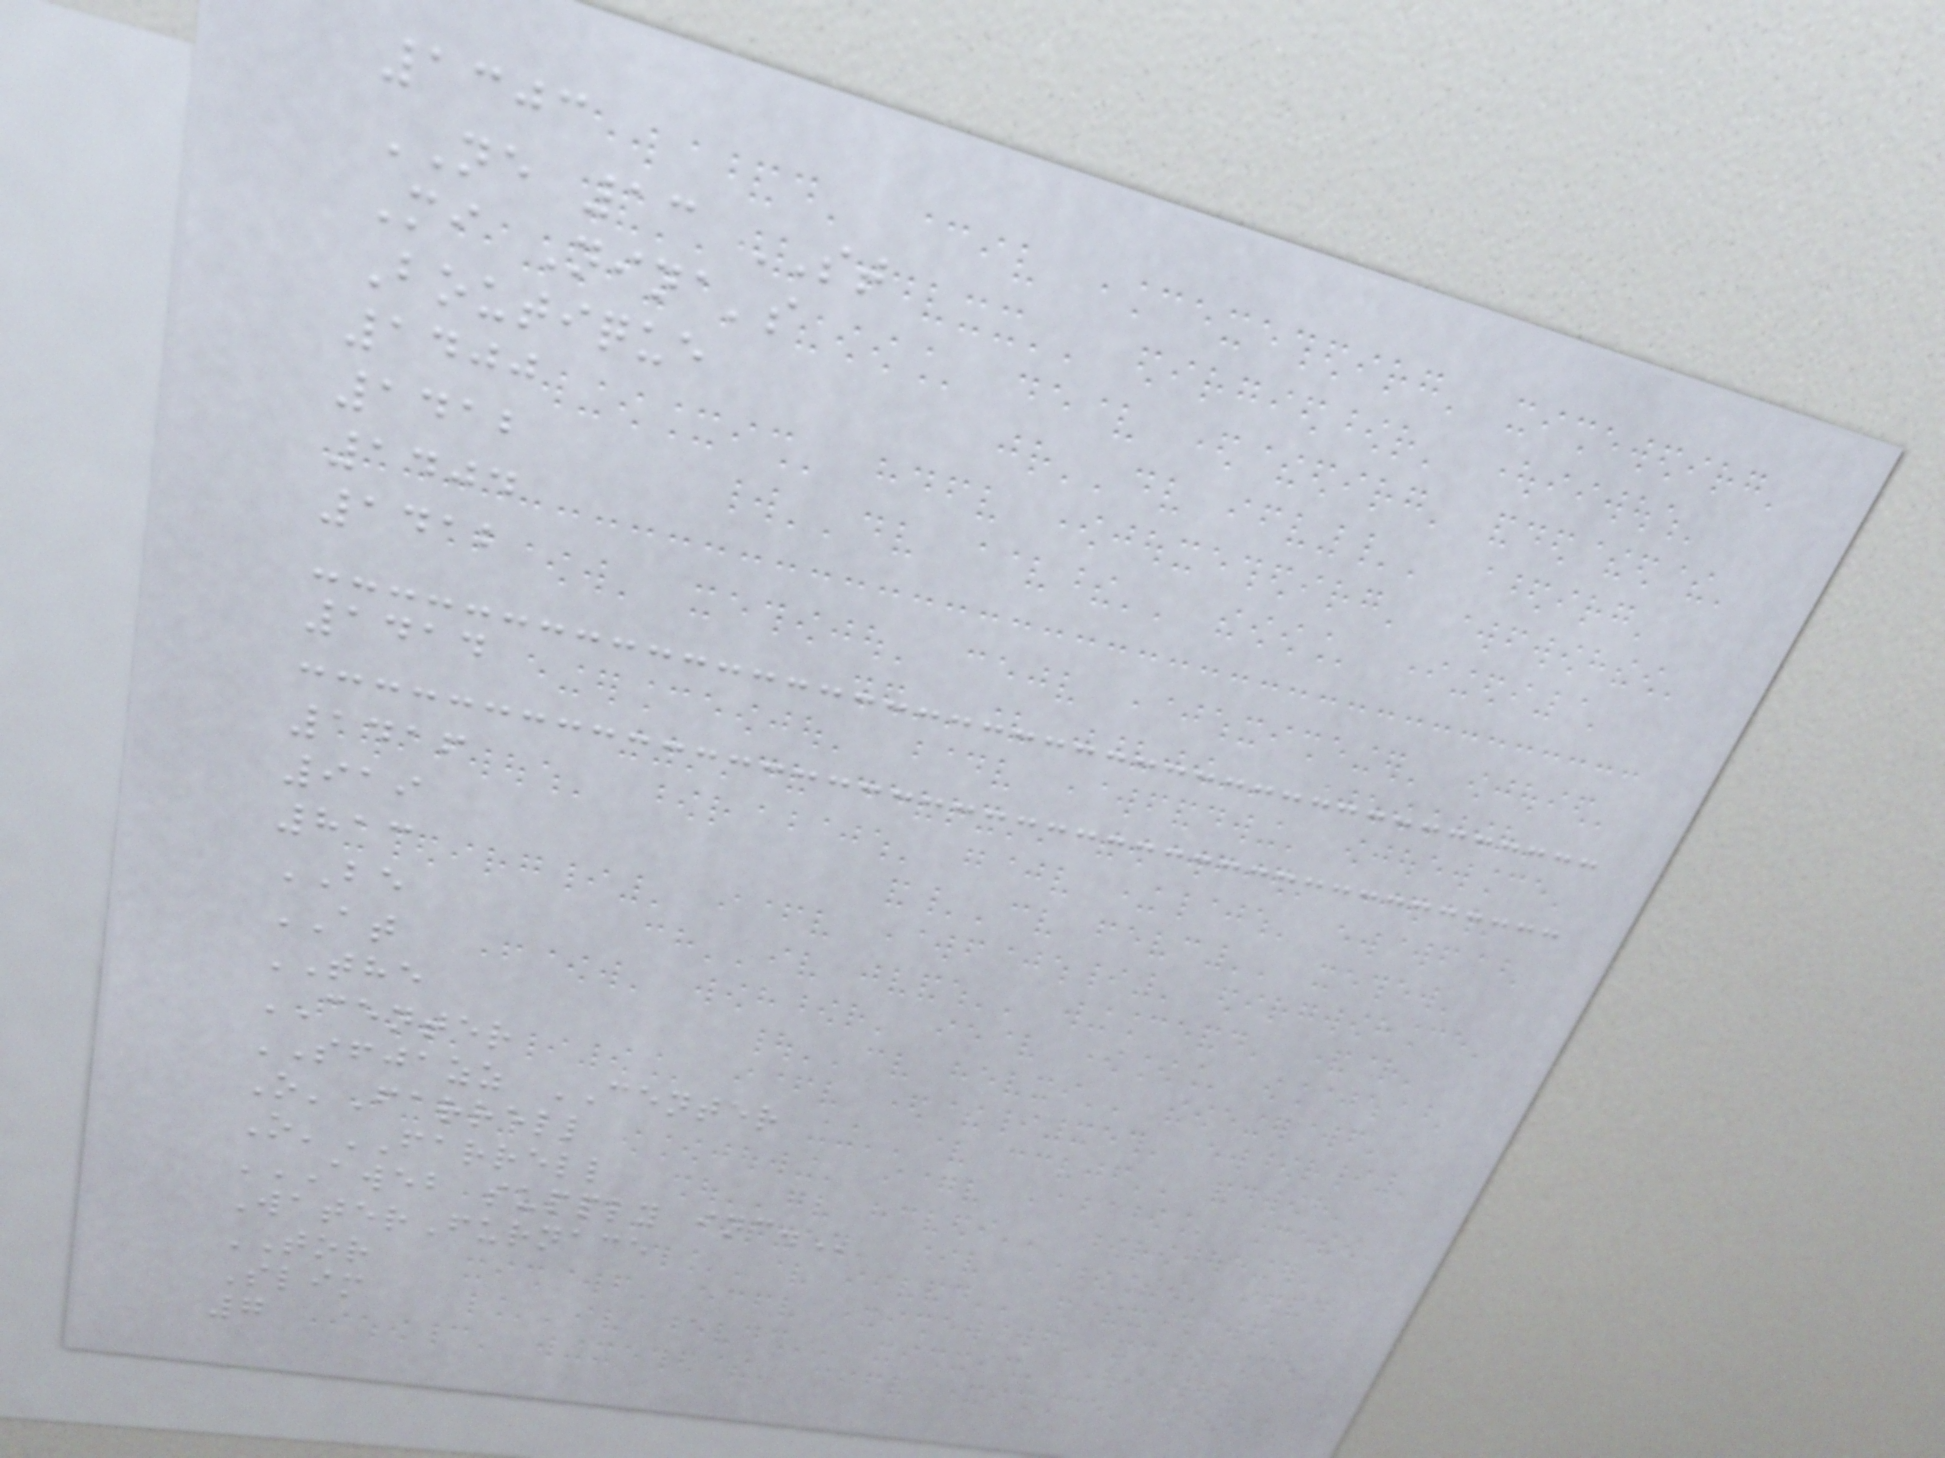1303
NE 13 ST
Mi Nina's
Boutique
1400
1412
1404
1412
1414
1416
919
813
BE
AT
THE
CENTER
SFJAZZ CENTER
O'Farrell
O'FARRELL
AWEB SUPPLY INC.
WaterFurnace
TOR
Slim
7
